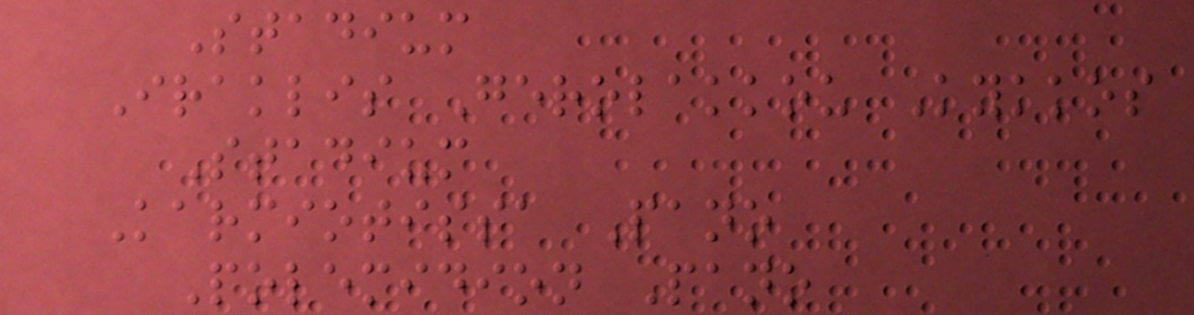Stadium
Iraklis Gerolakkou Kykkos
Stadium
Karmiotissa Pano
Polemidion Pano
